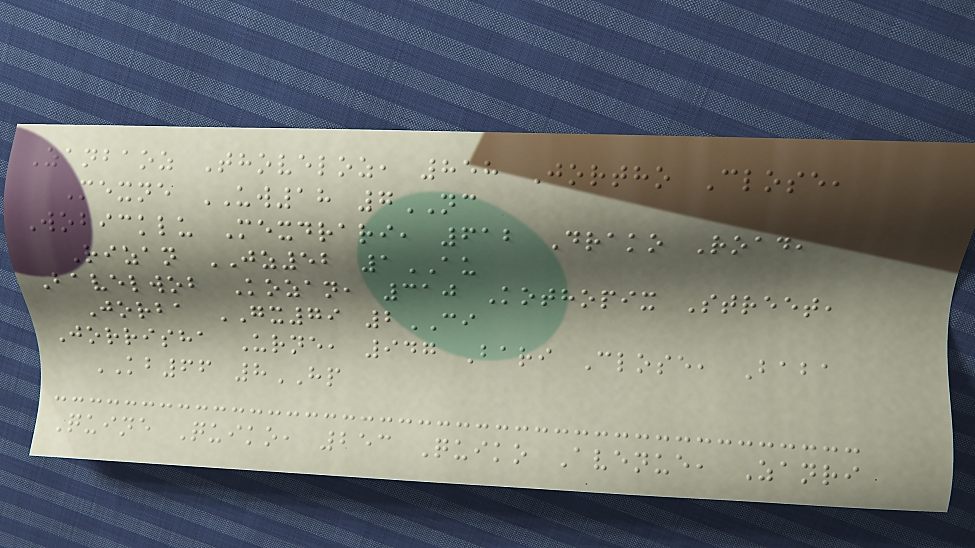Zanbaoz Thoveloz, 858 Jortho Close,
Mexne UW18 7NC
Wobicklu Mexdrari, 612 Drako Road,
Rizan JZ52 1AU
Bavelwob Kozan, 310 Kothopix Street,
Jorba GX79 2CI
Jorrisha Urne, 947 Bari Close, Baba
KB66 8HP
Quine Quiko, 253 Quiko Avenue, Zanri
